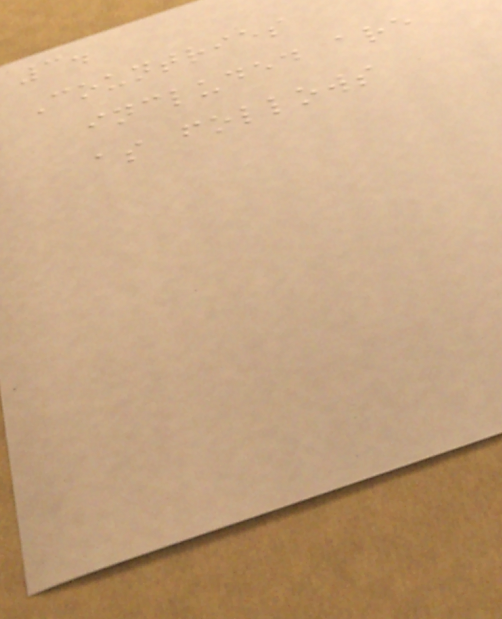3.
Countries
included are
as follows
